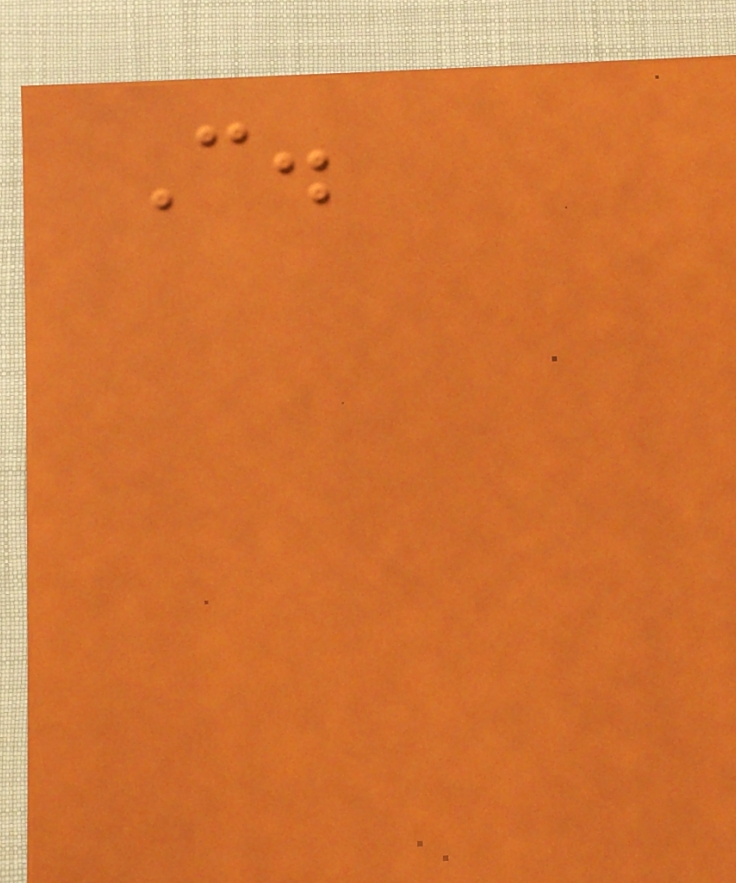C.
